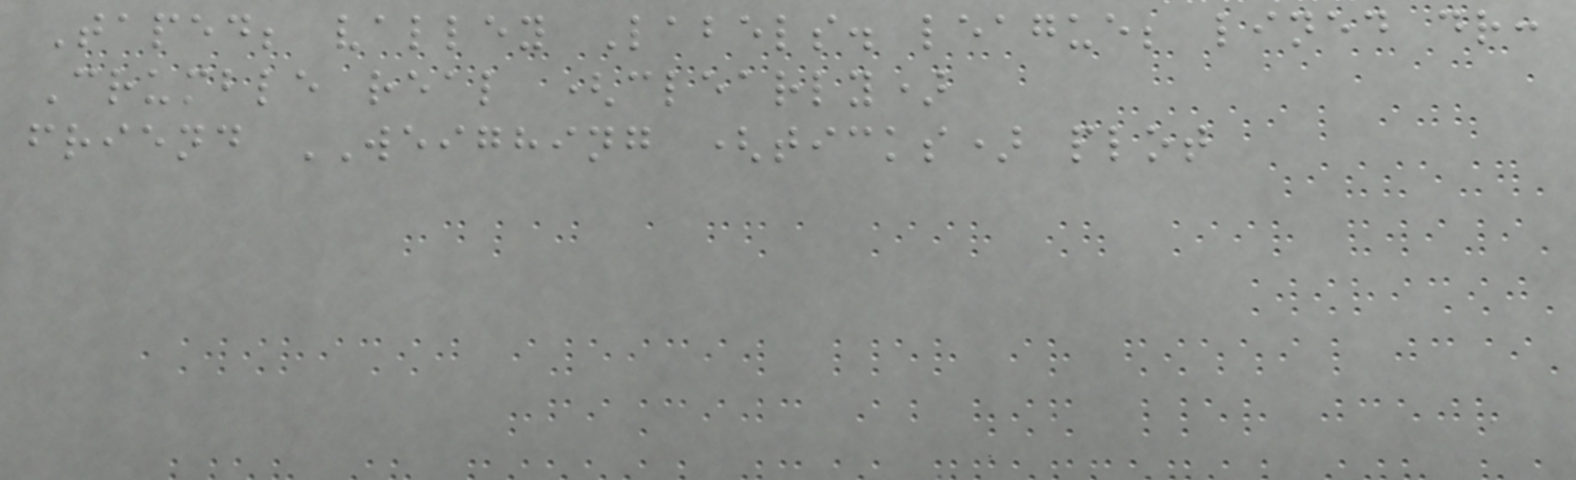Taped; valley Labels. league; lined dr:
Crumble real (clearly)
friend WEIGHING (ticks) plot
